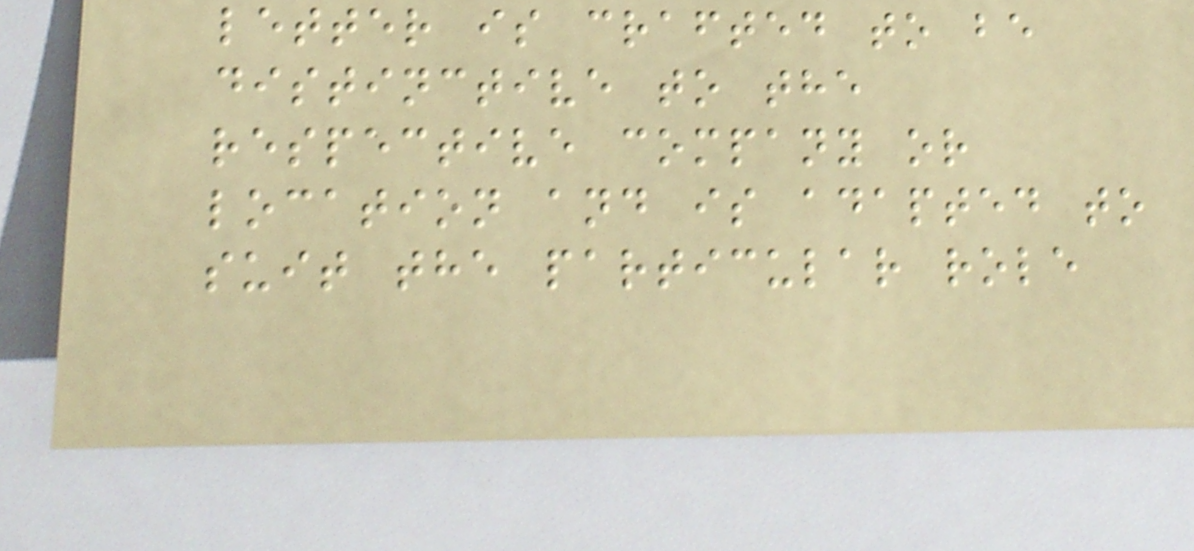letter is crafted to be
distinctive to the
respective company or
location and is adapted to
suit the particular role
